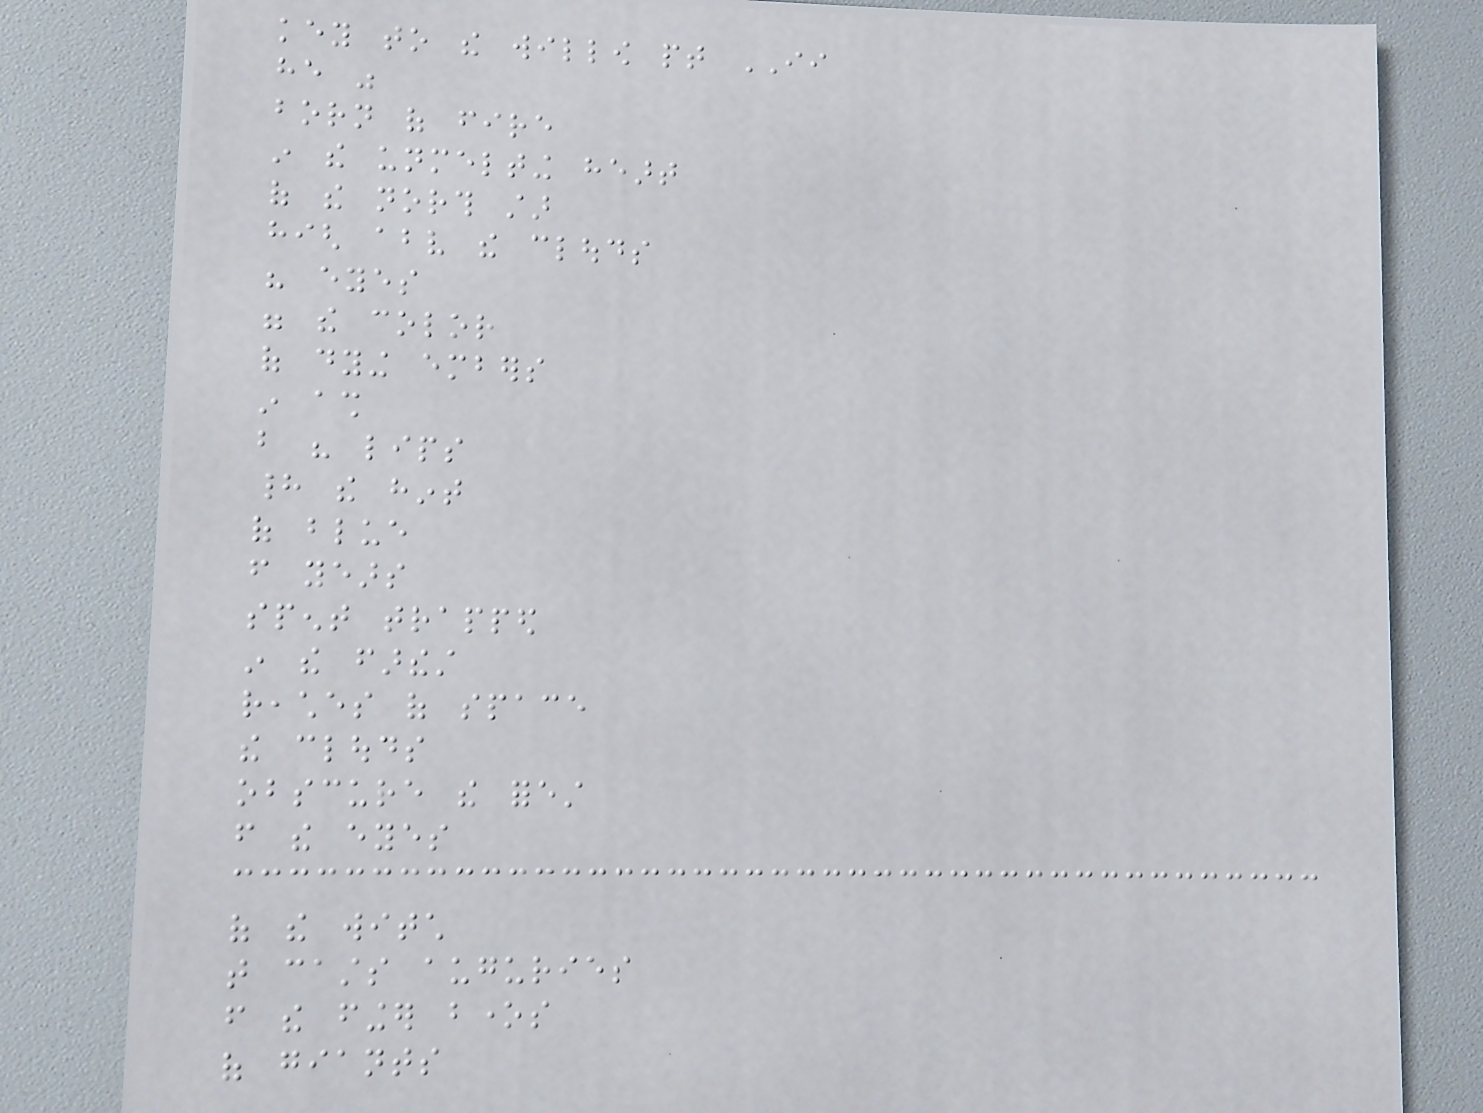key to the willow pt II
he was
born of fire
in the unmelting heart
of the north star
high above the clouds
his eyes
were the color
of dying embers
in ash
but his lips
had the hint
of blue
from years
spent trapped
in the farthest
reaches of space
the clouds
obscure the forest
from the eyes
of the witch
that casts auguries
from the finger bones
of giants
